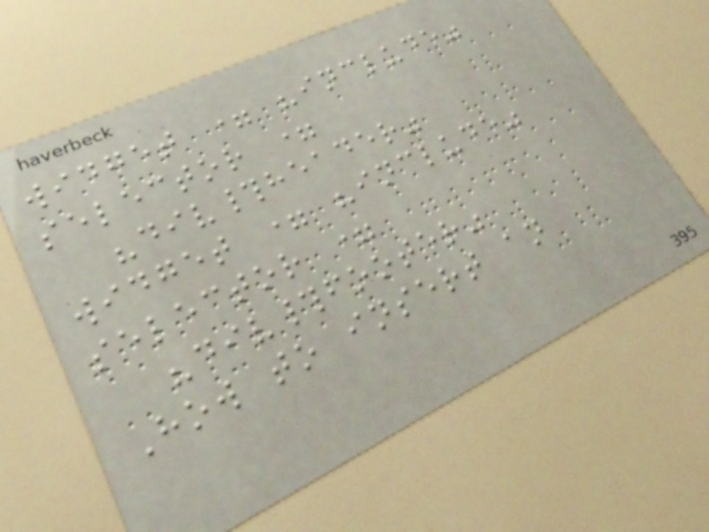widget = "include"
selector =
"div#header"
widget = "include"
selector =
"div#footer"
How to insert an
